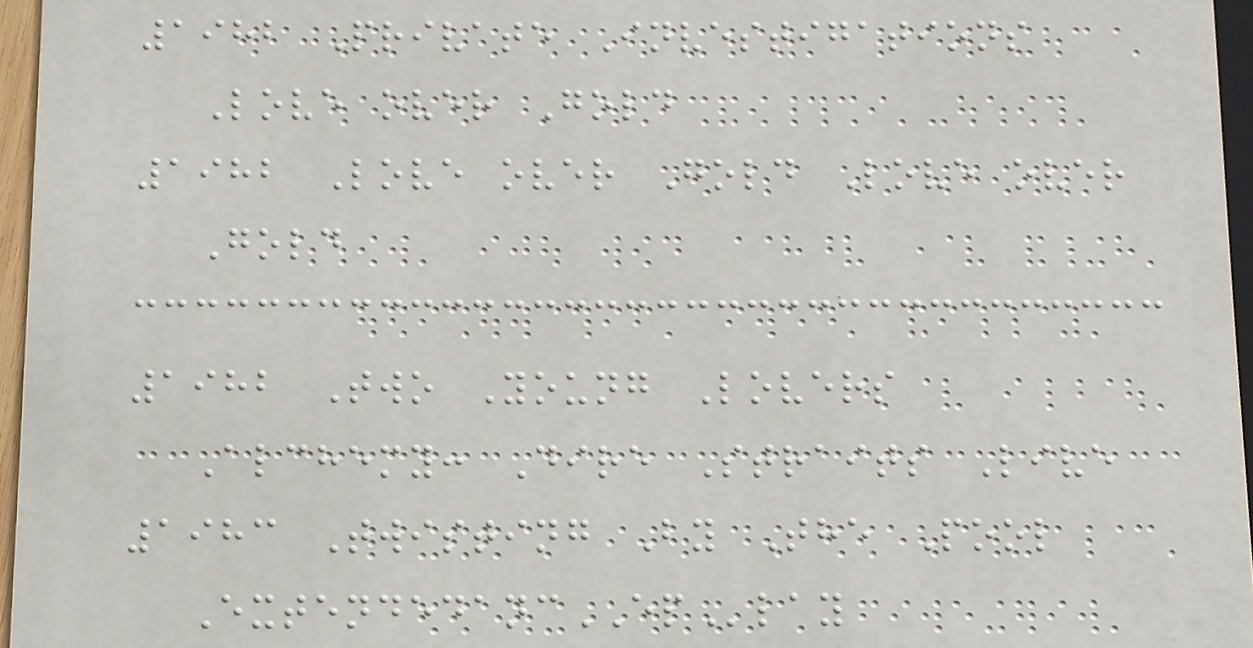1982 Private Investigations
Love over Gold
1982 Love over Gold Love over
Gold
1982 Two Young Lovers
Alchemy: Dire Straits Live
1983 Twisting By The Pool
ExtendedancEPlay
